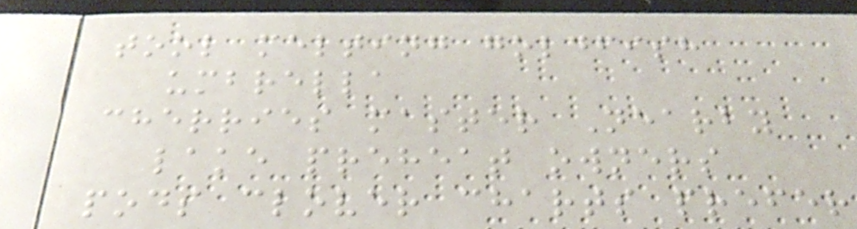tool melting goldfish
umbrella
cherries master Nearby
lake preheat owners
pods clover charts prefer
